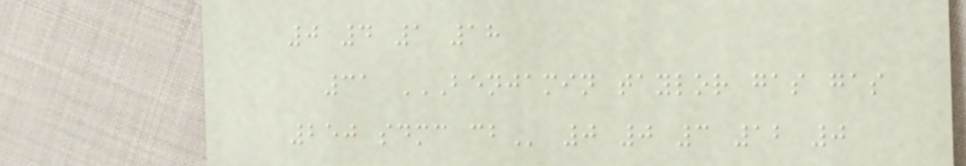0 4 1 18
31 BENJAMIN TAYLOR GAS GAS
250 SDMC CB 0 0 3 12 0
